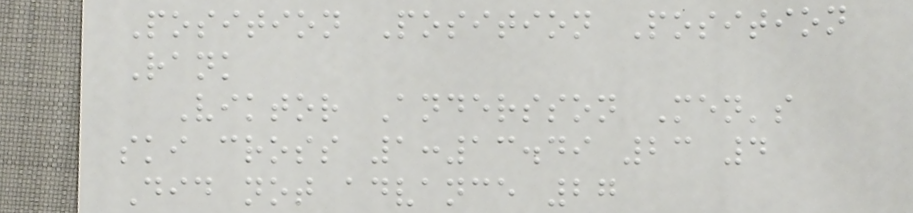Position Position Position
Rank
Viktor Andersson Men's
ski cross 1:13.49 23 4
Did not advance 27
